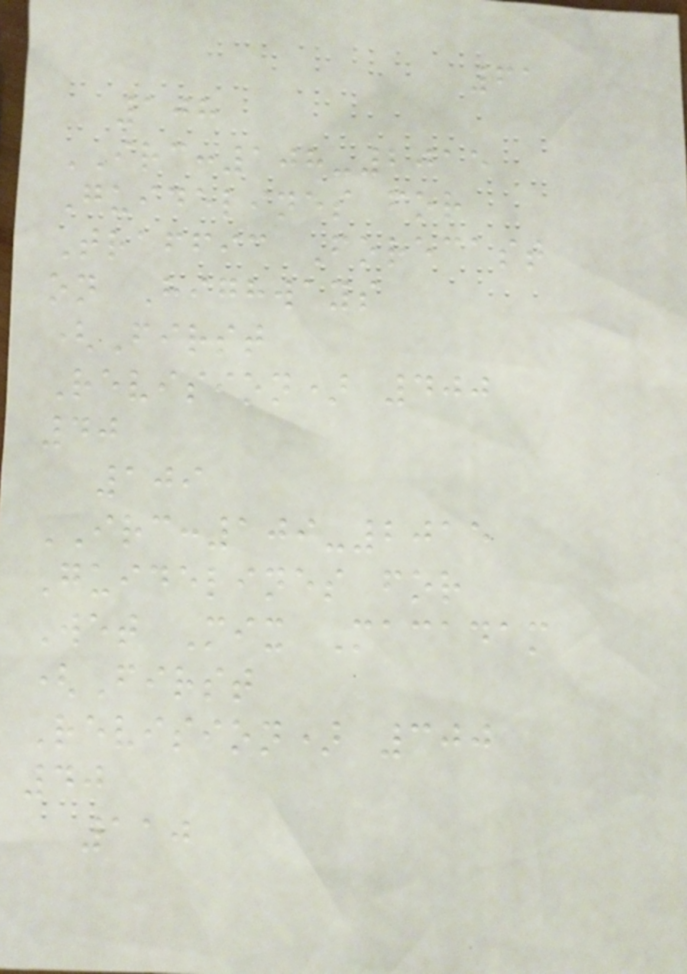61
108
IRC:108-2015
Guidelines for
Traffic Forecast
on Highways
(First
Revision) 400
40
109
IRC:109-2015
Guidelines for
Wet Mix Macadam
(First
Revision) 300
40
110
